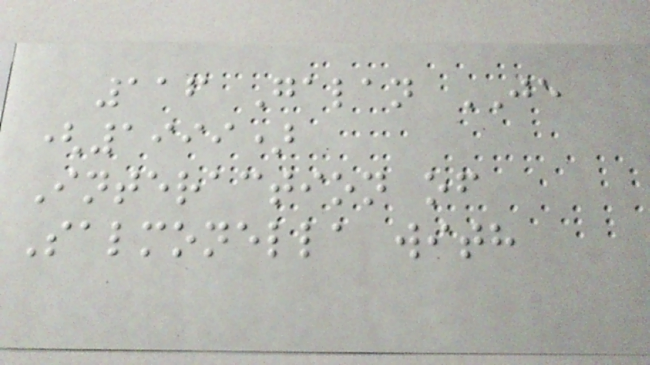116 Galan JE
(1999)
Interaction of
Salmonella with
